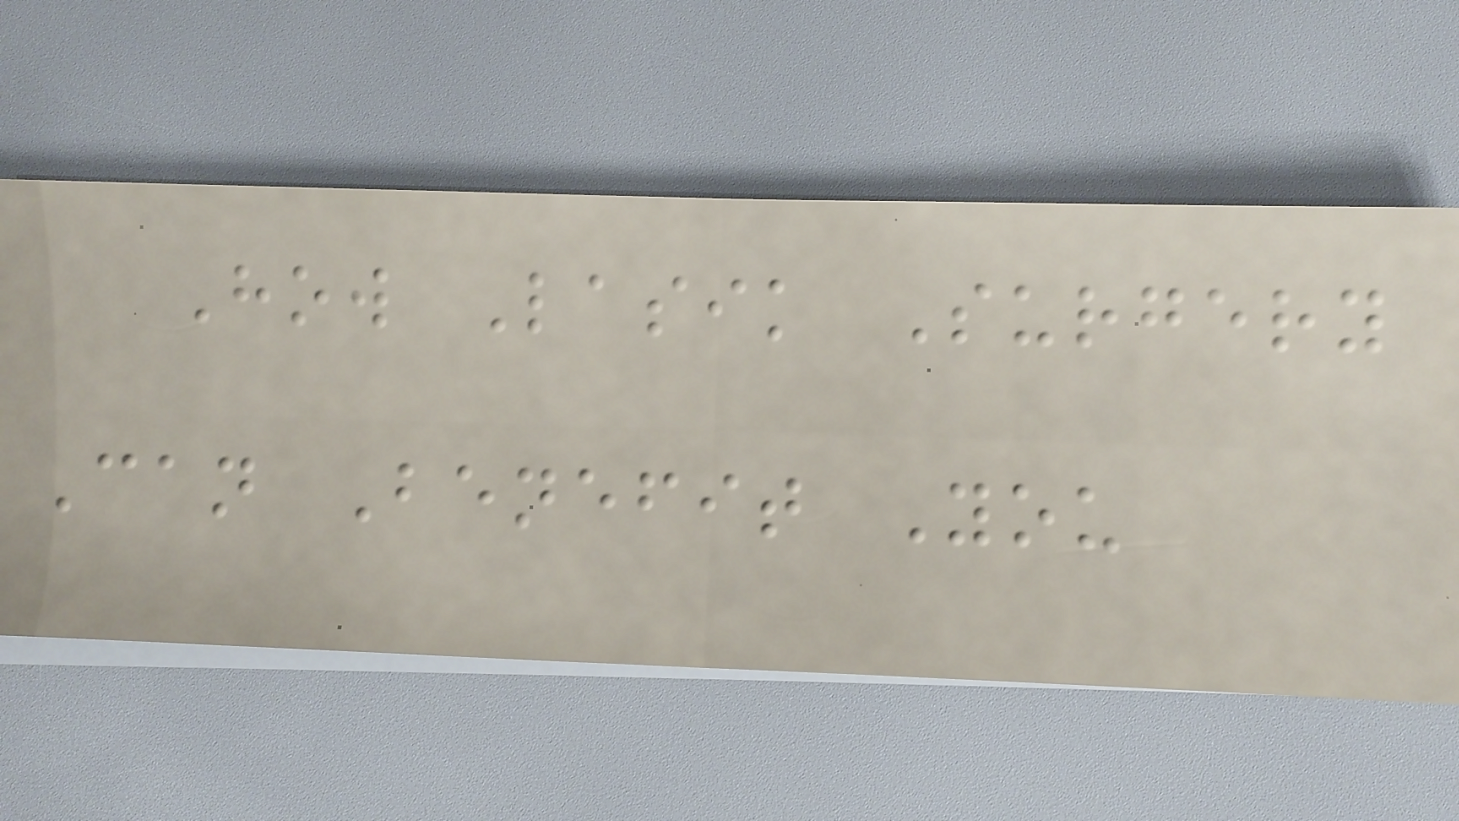How Lasik Surgery
Can Benefit You
